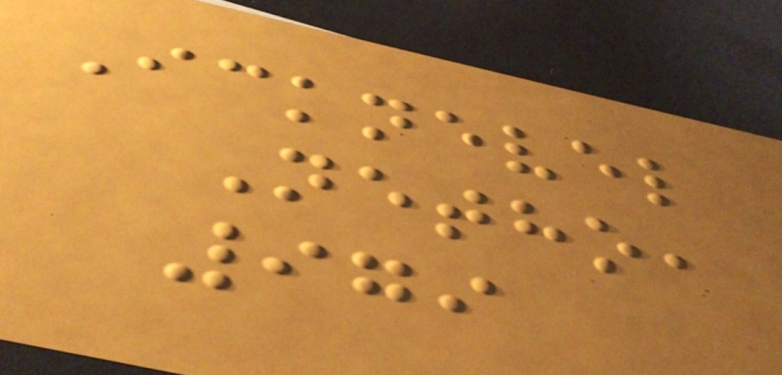Icknevel
Netho,
979
